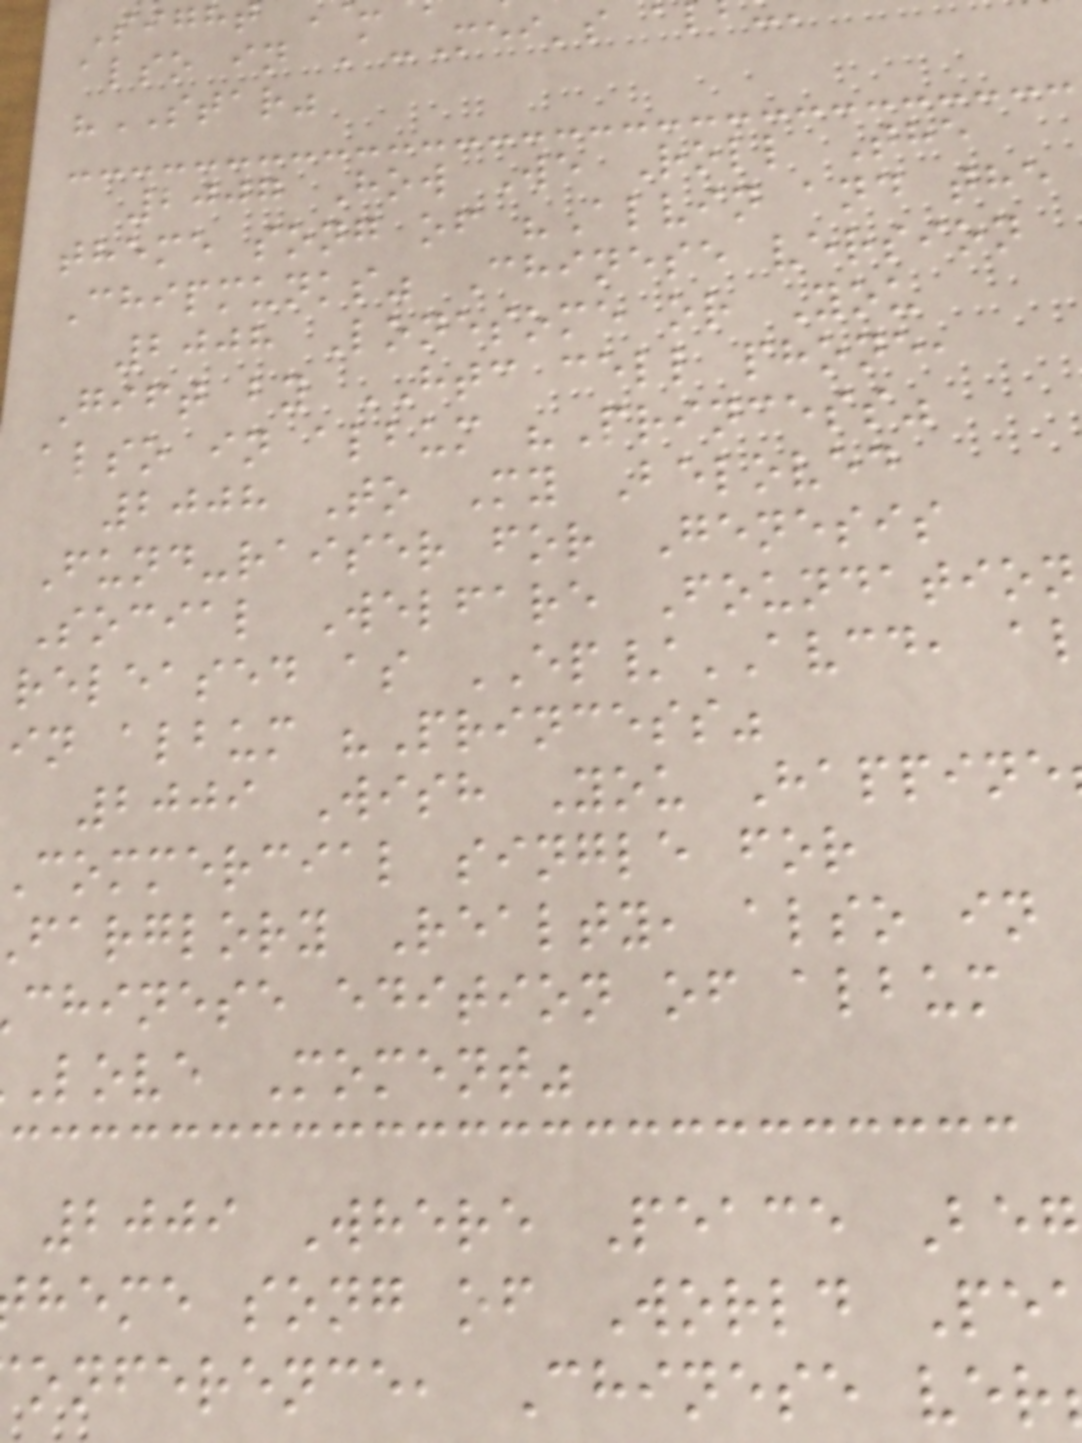also in A-Mei's a
"STAR"
2007 How We Roll The
theme song of "Alvin and the
Chipmunks" Chinese version
2008 Lonesome or You
Gift by HTC cell phone,
also in album "Princess"
2008 To My Beloved
Fund-raiser for Genesis
Social Welfare Foundation
released as EP/AVCD, a
in album "Princess"
2009 Wish You Happine
commercial single for
farglory Realty, also in
chinese edition of album
Love Moment"
2009 Where Peace Beg
heme song of World Pe
onference, Chinese ver
